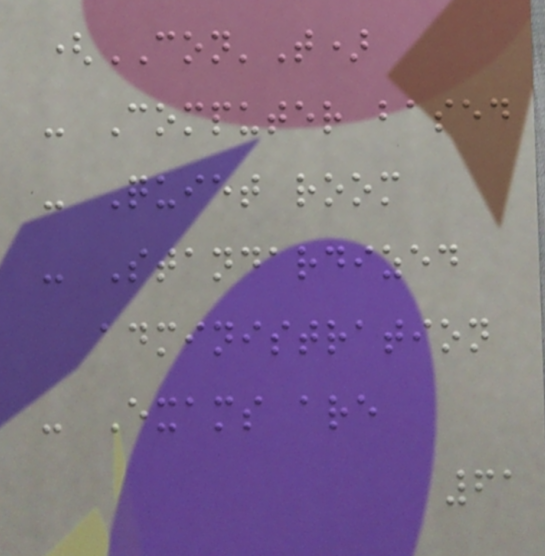(CON'T)
- Computer based
- Quiet room
- Standardized
administration
- Exams are
61
